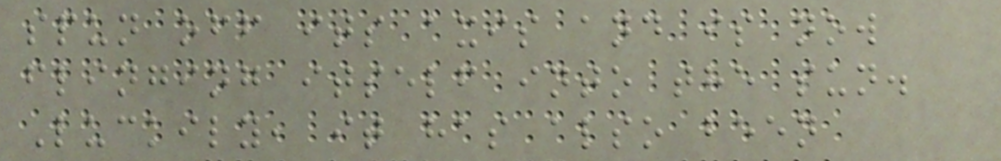spun off its axis and is now
flinging itself into the sun.
Luckily, it has also been
